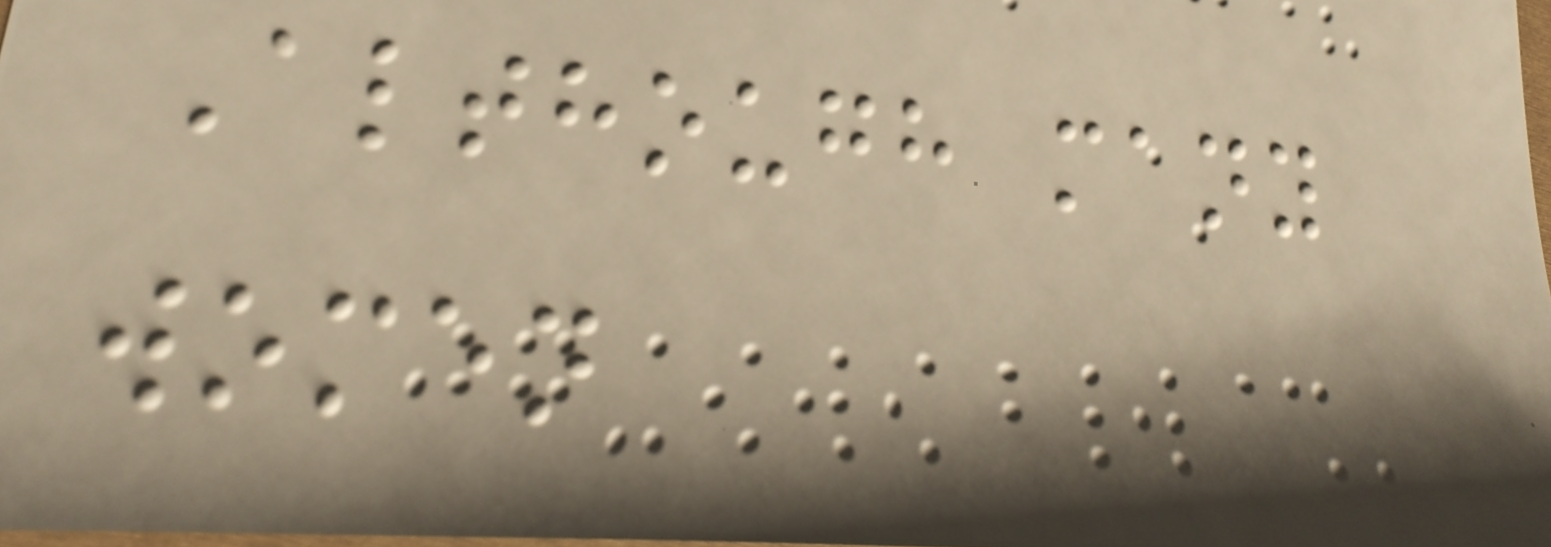Although many
women
